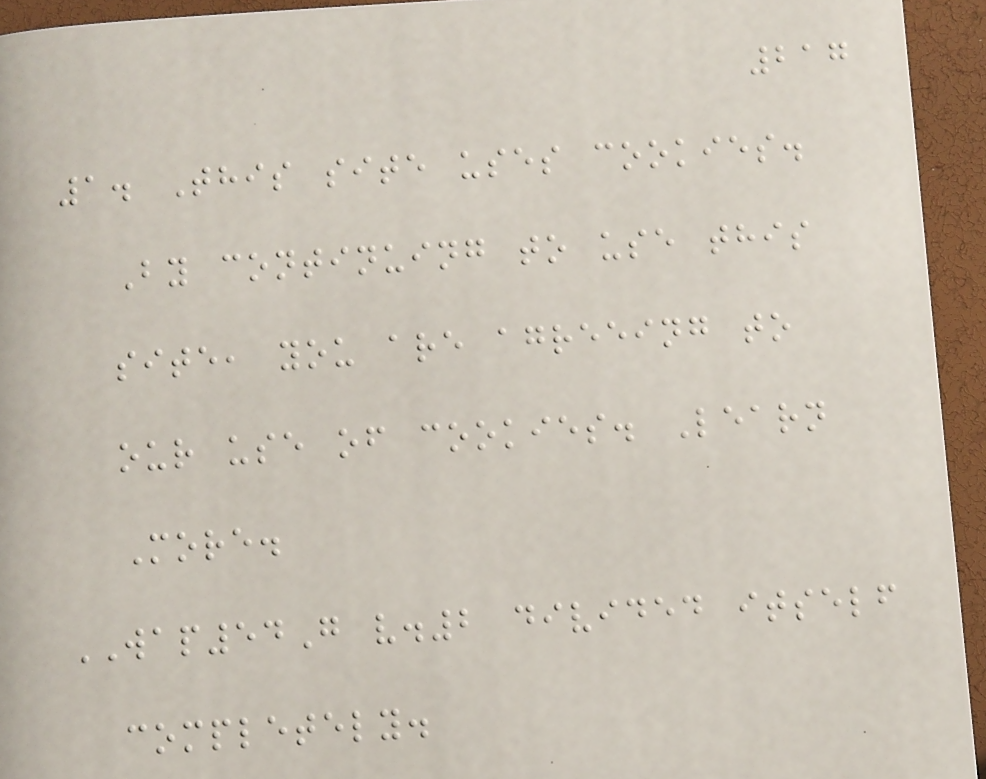217
1. This site uses cookies.
By continuing to use this
site, you are agreeing to
our use of cookies. Learn
More.
WAP54G v.2 divided itself
completely.
